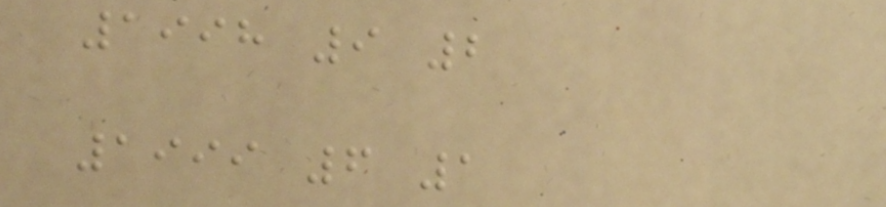1998 9 2
1999 6 1
